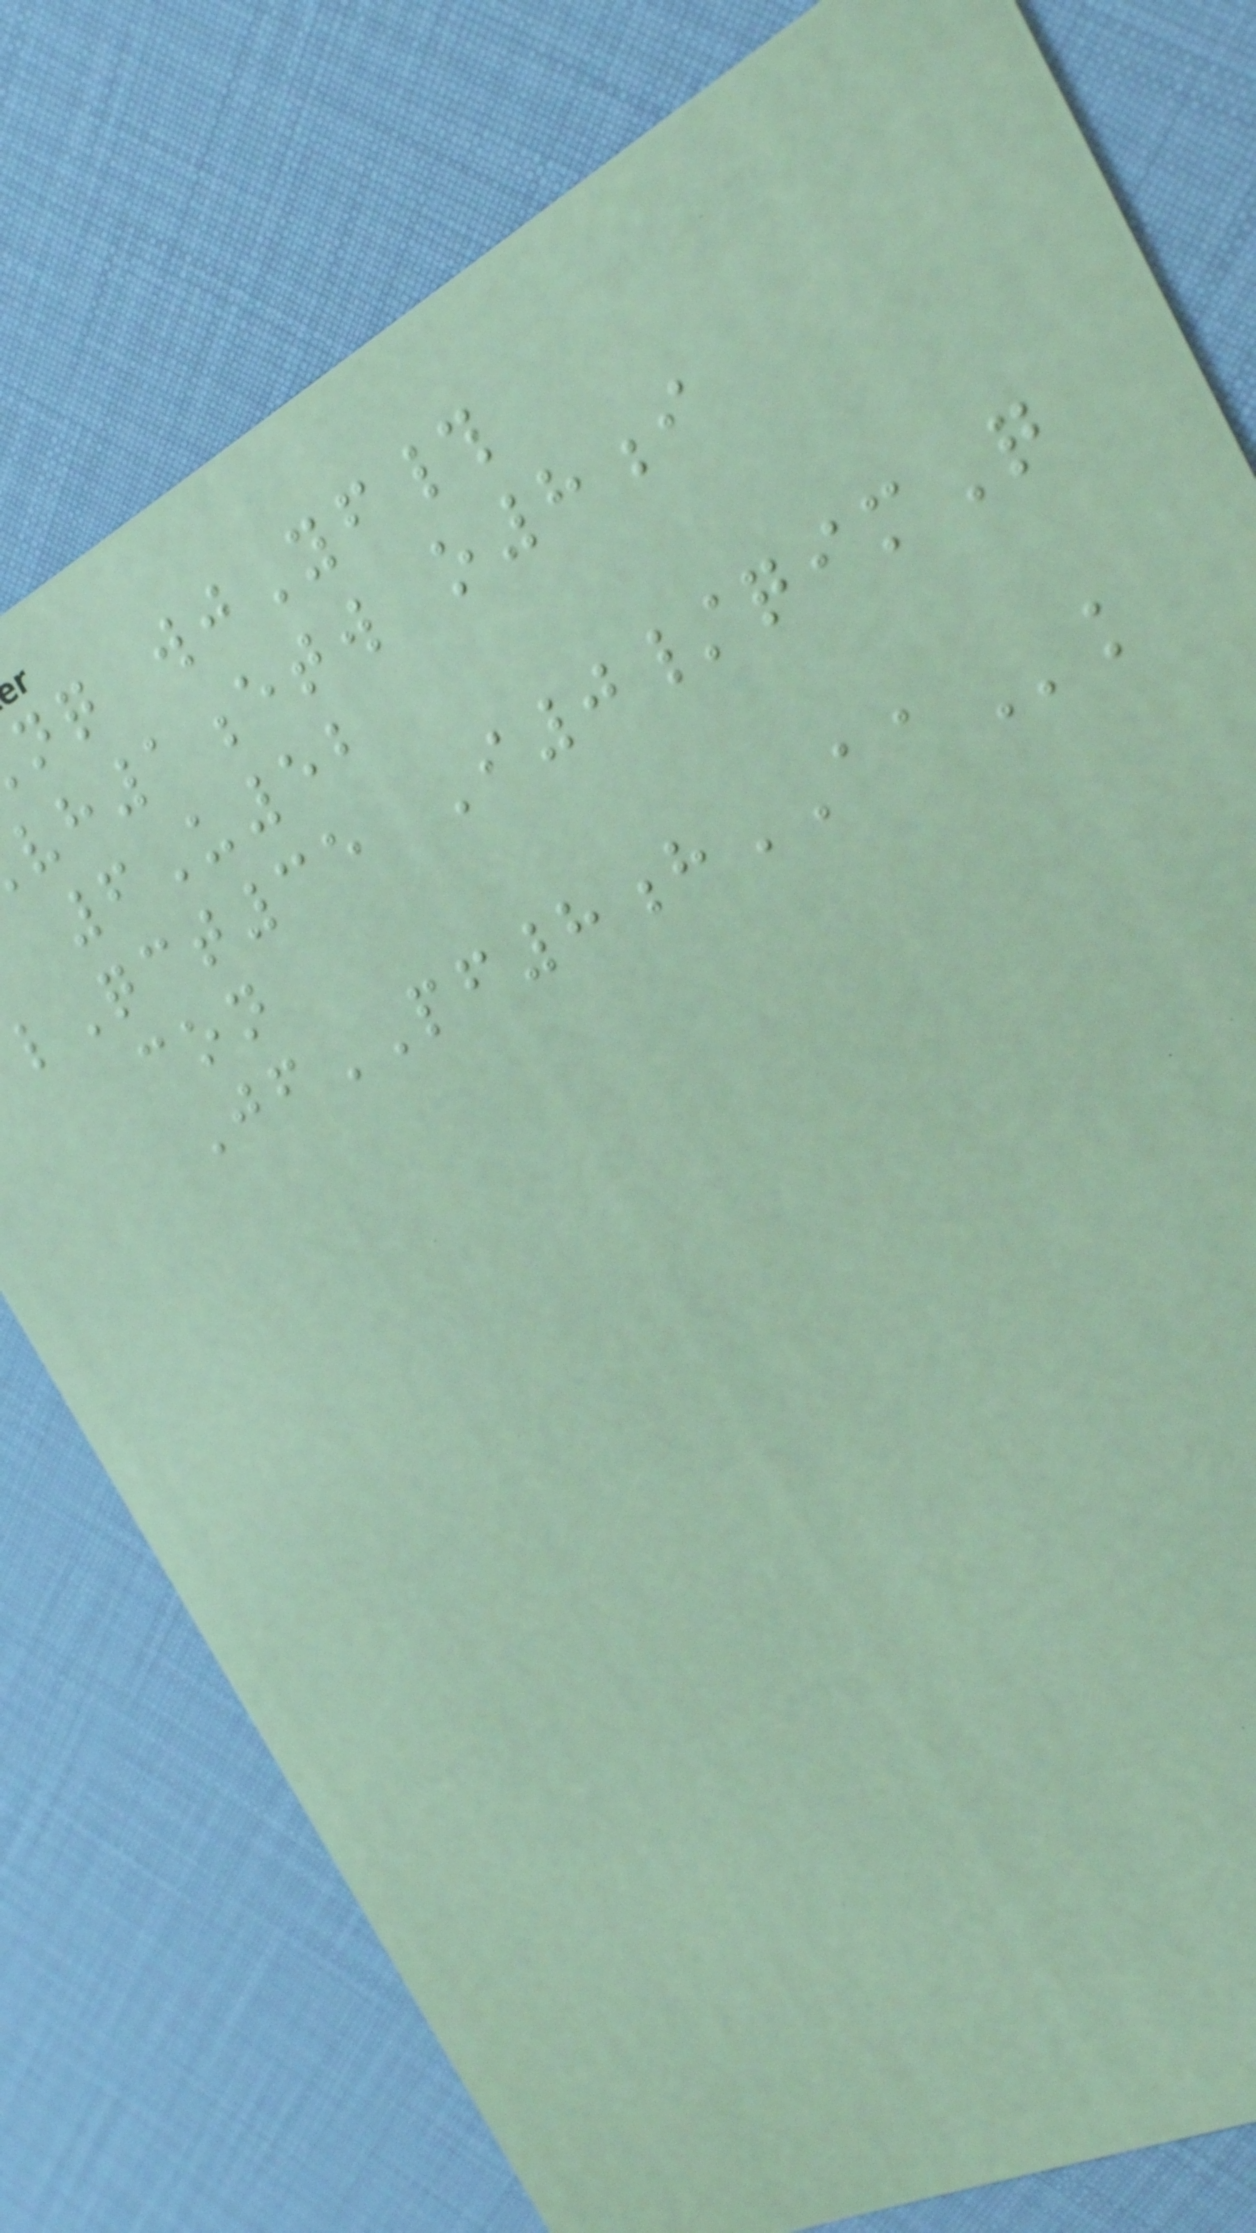nq wjYf#
vh1etw o8i
6U52
lQct35 I0/qimQ
con
JfPF8hAAk
